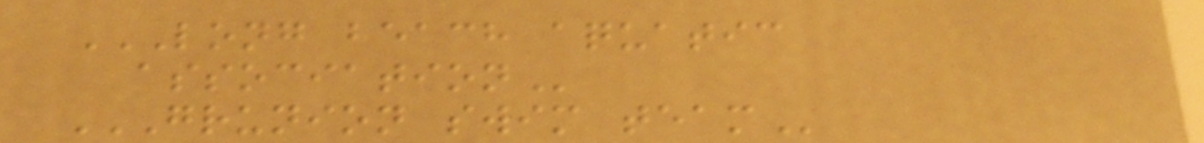LONG BEACH AQUATIC
ASSOCIATION
GRUNION SWIM TEAM
